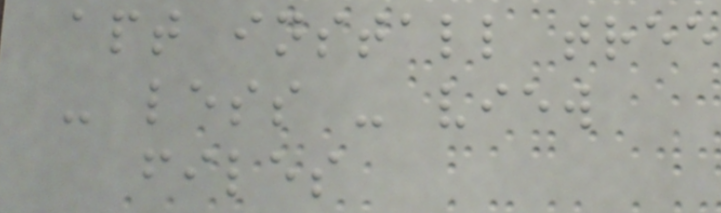apt install tree
- less - view
files
